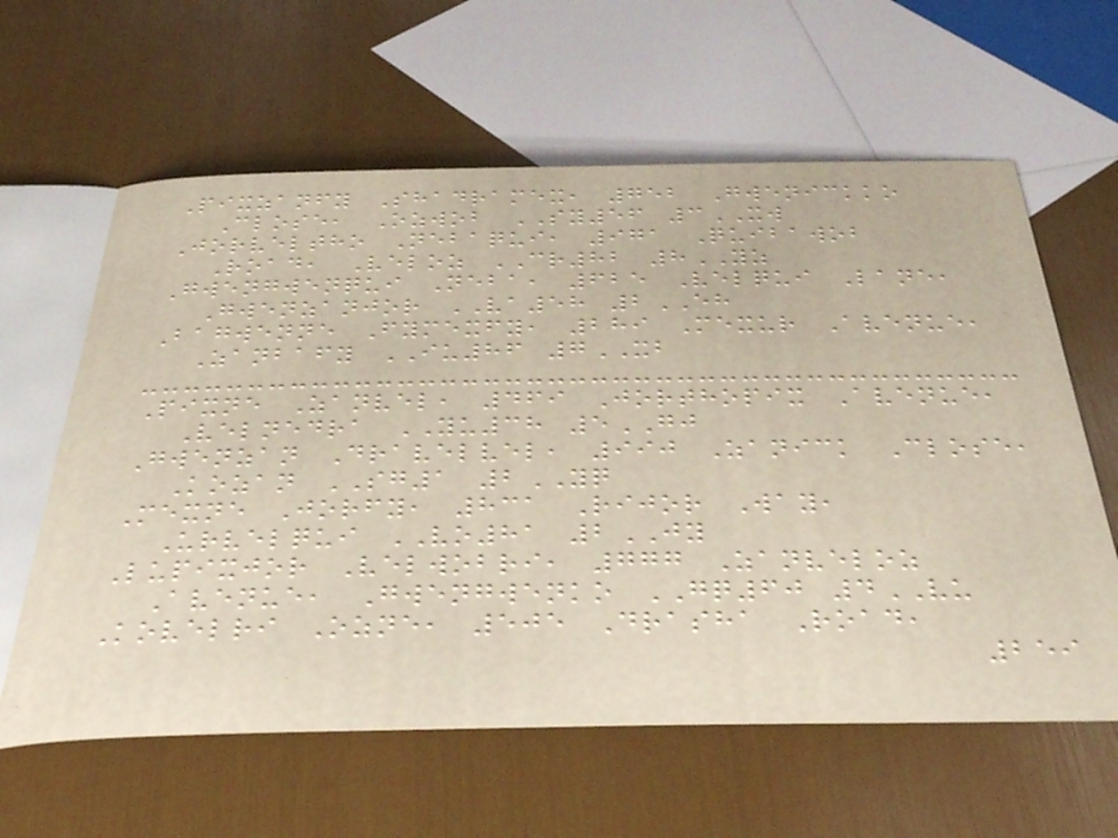Pixzanfy Shadramex, 752 Gwenickko
Close, Ozwob SY56 3XW
Jorveltho Nebaqui, 971 Quibawob
Road, Veloz CR82 8YZ
Gwengwenqui Neba, 625 Velqui Lane,
Gwenzanjor VA58 2EH
Bagwenne Fymexfy, 289 Mexur Avenue,
Zanbafy IU86 7XB
Pixne Zanvel, 469 Jorthopix Avenue,
Velnedra YU38 5GJ
Gwenzan Dravelvel, 990 Zanick Close,
Kozan SG1 2YQ
Mexne Jorfy, 831 Rijor Way,
Urvelqui VO81 2JY
Lupixjor Velwobri, 777 Zanveloz
Avenue, Gwengwenko GQ60 4VU
Kovelri Ozne, 505 Drasha Road,
259
